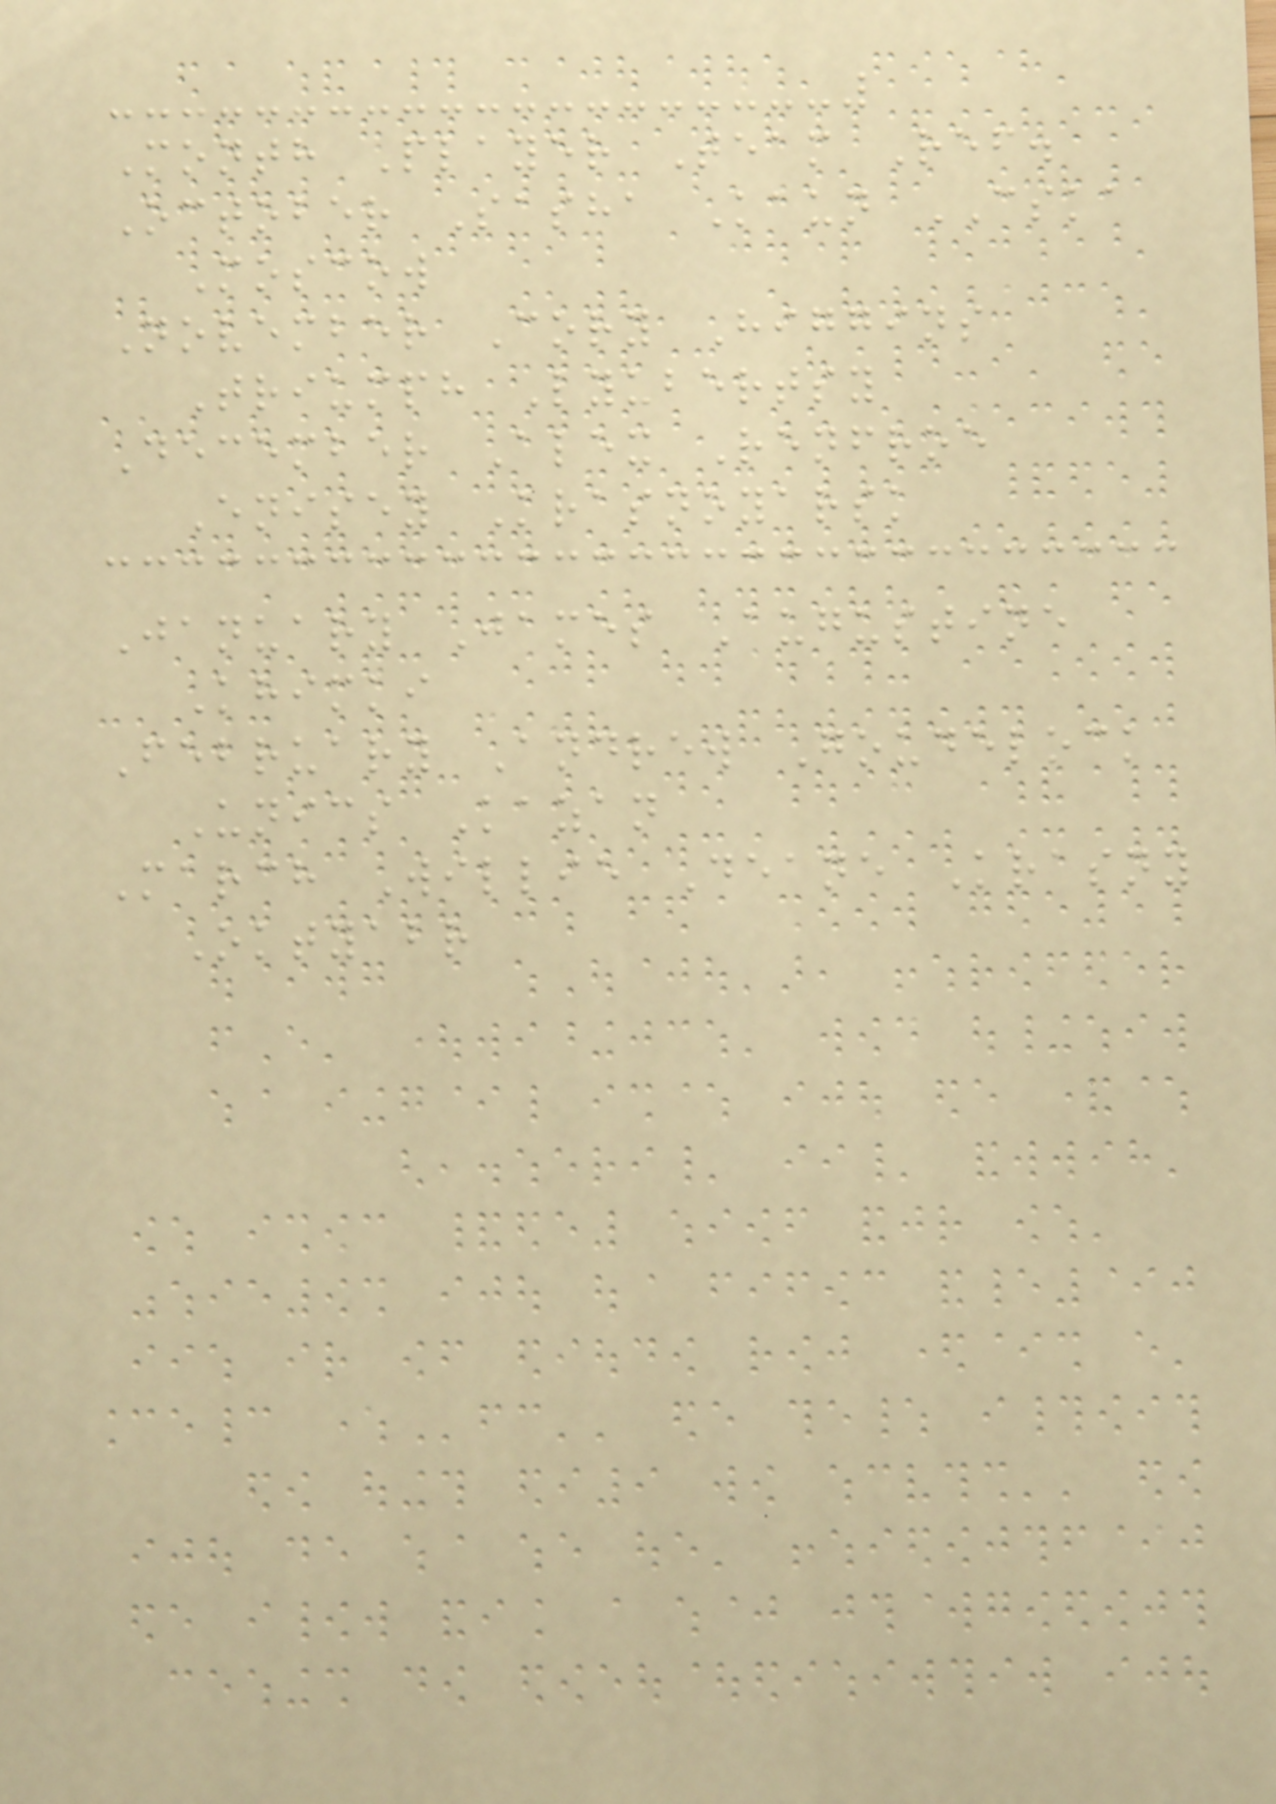Month Player Team Ref.
October Sasha Kaun CSKA
Moscow
November Cory Higgins
Triumph Lyubertsy
December Alex Renfroe
Enisey Krasnoyarsk
January James Augustine
Khimki
February Andrew Goudelock
Unics Kazan
March Willie Deane Krasny
Oktyabr
